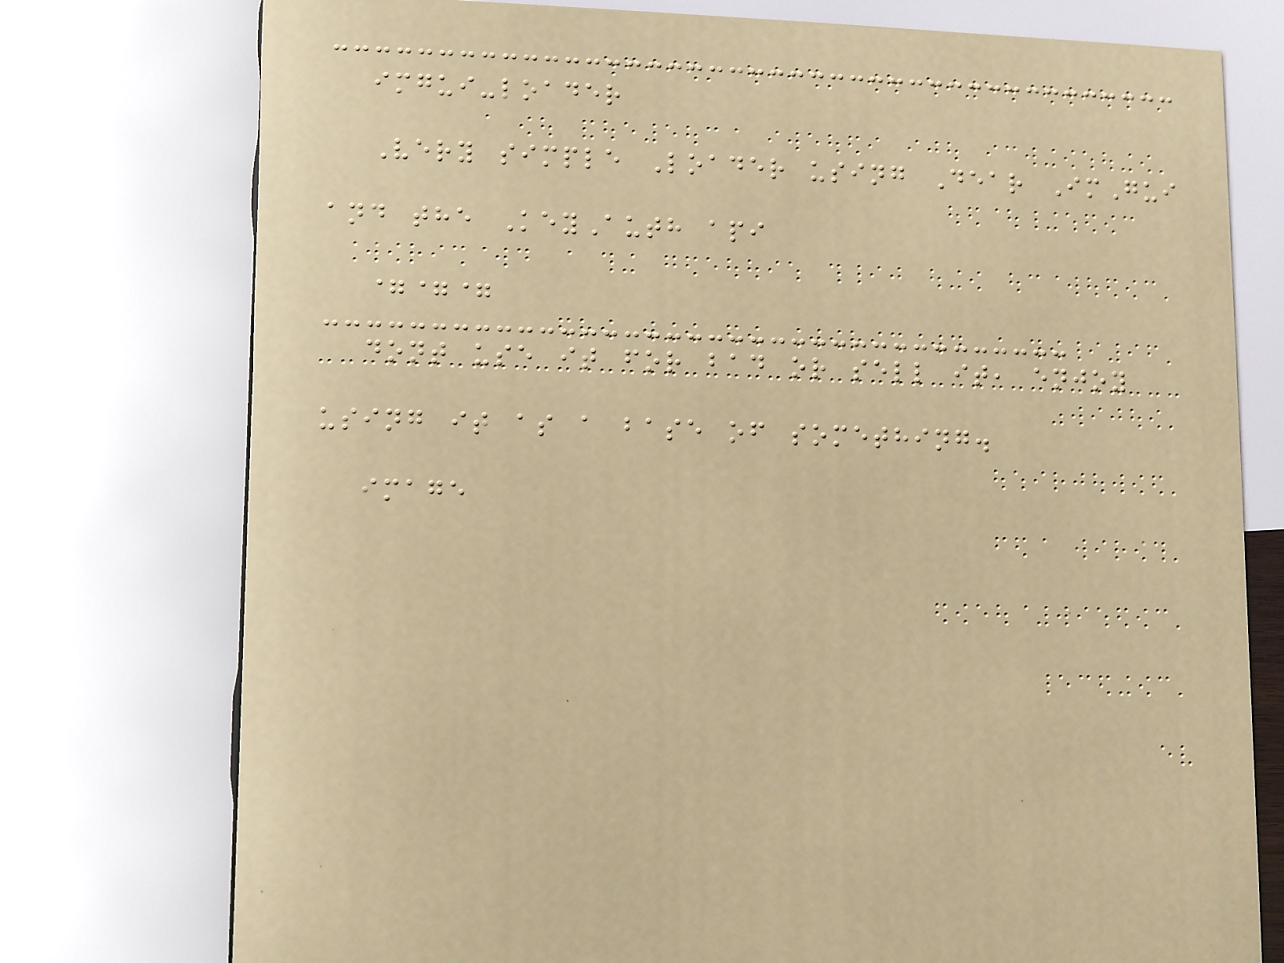imgui-loader
Very simple Loader using Dear ImGui
and the KeyAuth api
===
dont use it for bad or sell it, enjoy
using it as a base of something.
image
